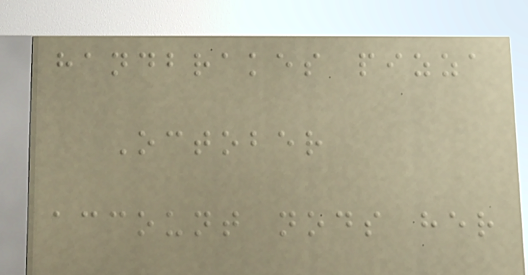handbrakes pizza
October
account nods her
